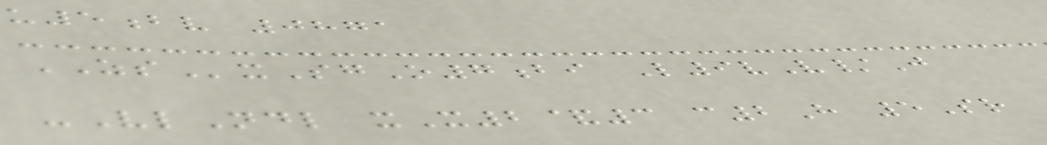u5bv 0871
ZSxSgO7bi L9vV/J
-VlNdl xX2&3 c2H 5Sr
